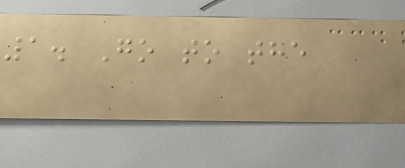1. Go to the
